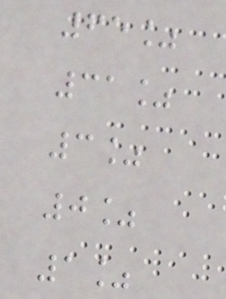65%
31%
3%
0%
1%
